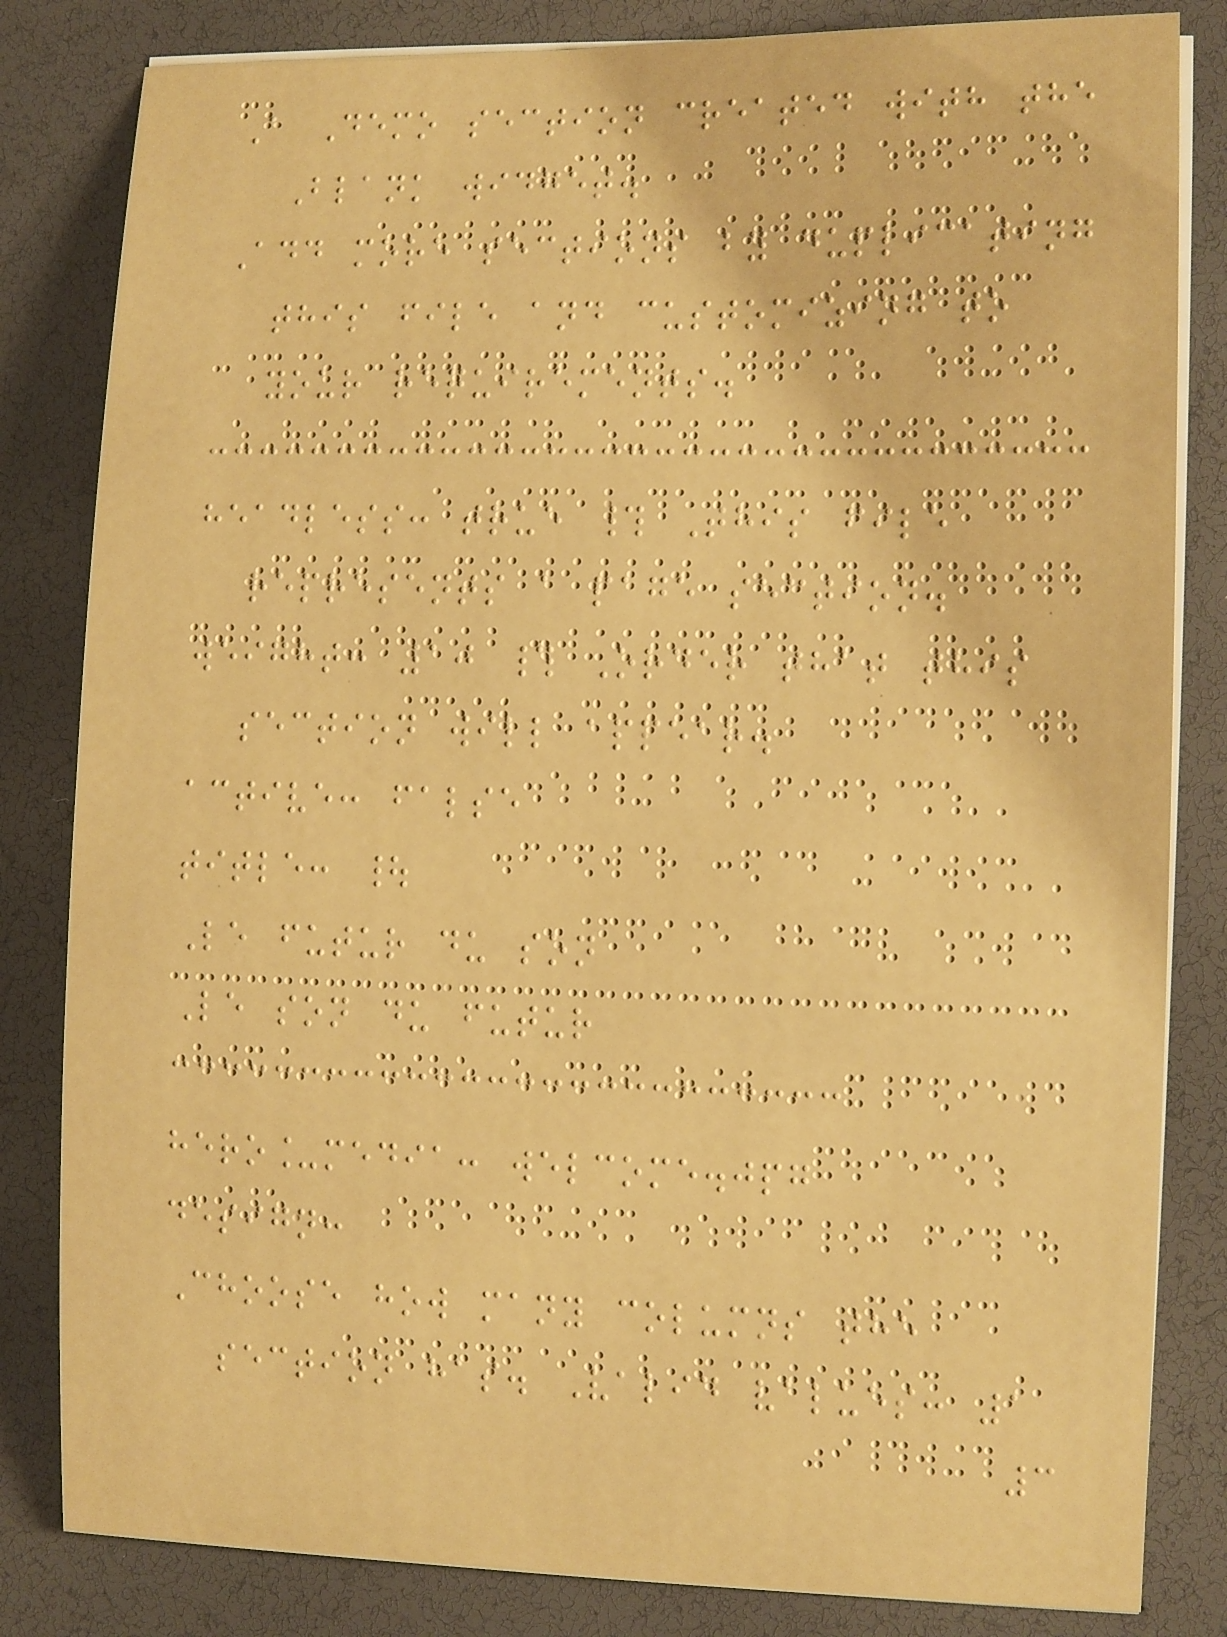A Demo section created with the
Blank widget.
Add more sections by duplicating
this file and customizing to
your requirements.
headless: true # This file
represents a page section.
weight: 10 # Order that this
section will appear.
active: false
title: |
Le futur du son
Le son du futur
hero_media: welcome.jpg
design:
Choose how many columns the
section has. Valid values: 1
3
